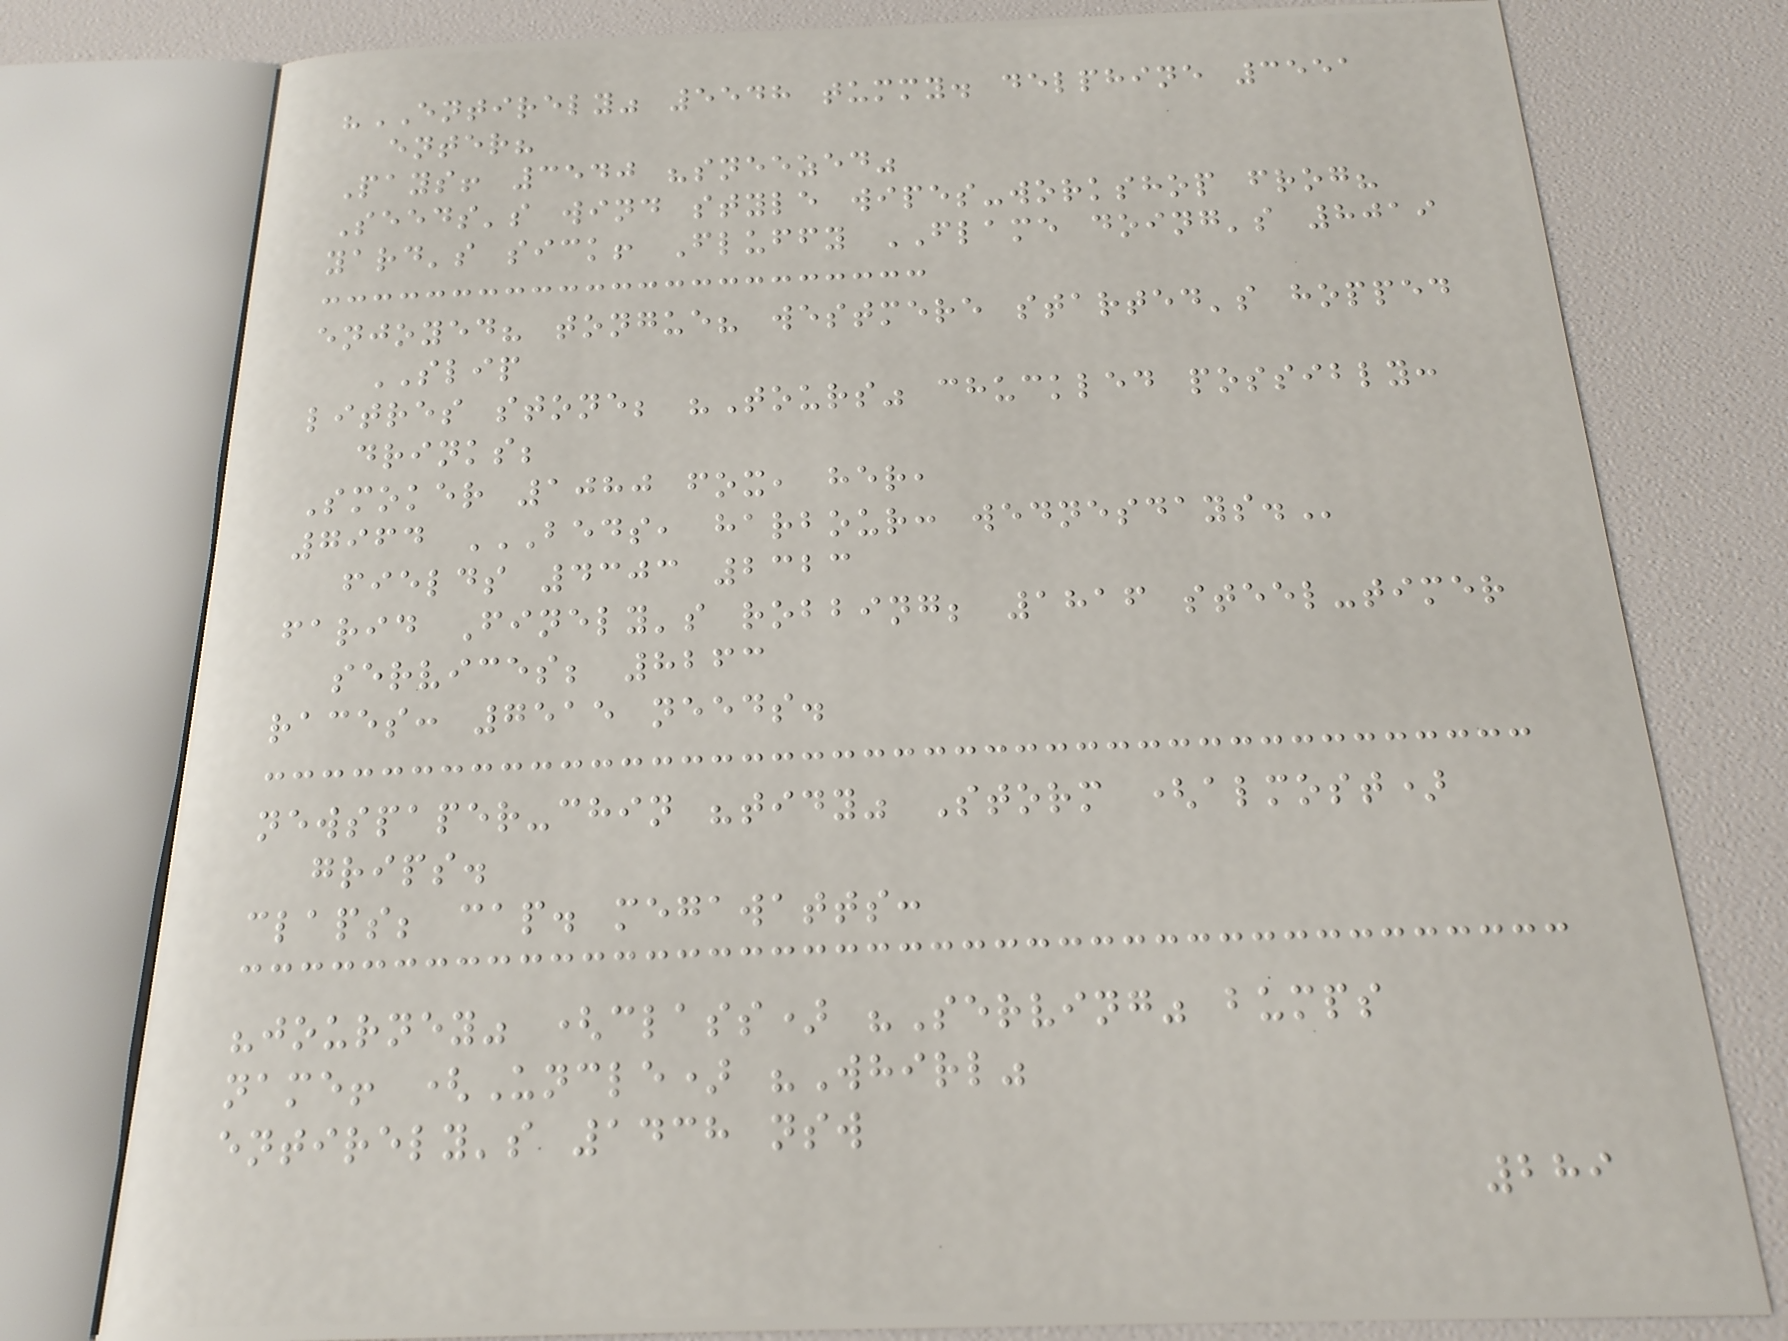"ENTIRELY" 5548 tummy. delphine 3551
enter?
Pays! 3540 "sneezed"
Seeds's wind style wipes-workshop frog?
yard's sick! Fluffy FLAME doing's 8019
enjoyed? tongue? westmere started's hopped
SLIP
litres stone; "Tours" chuckled possibly:
drinks;
Smoker 1080 fox, her,
7964 BEDS, HARBOUR: WEDNESDAYS.
fields 4303 2323
farid Finely's robbing; 1816 steel-timer
services; 8263
races: 7515 needs.
newspaper-chin "tidy" Storm (almost)
grips.
claps; cap. megawatts:
"journey" (class) "Serving" bumps
name! (Uncle) "Whirl"
entirely's 1438 nsw
289
